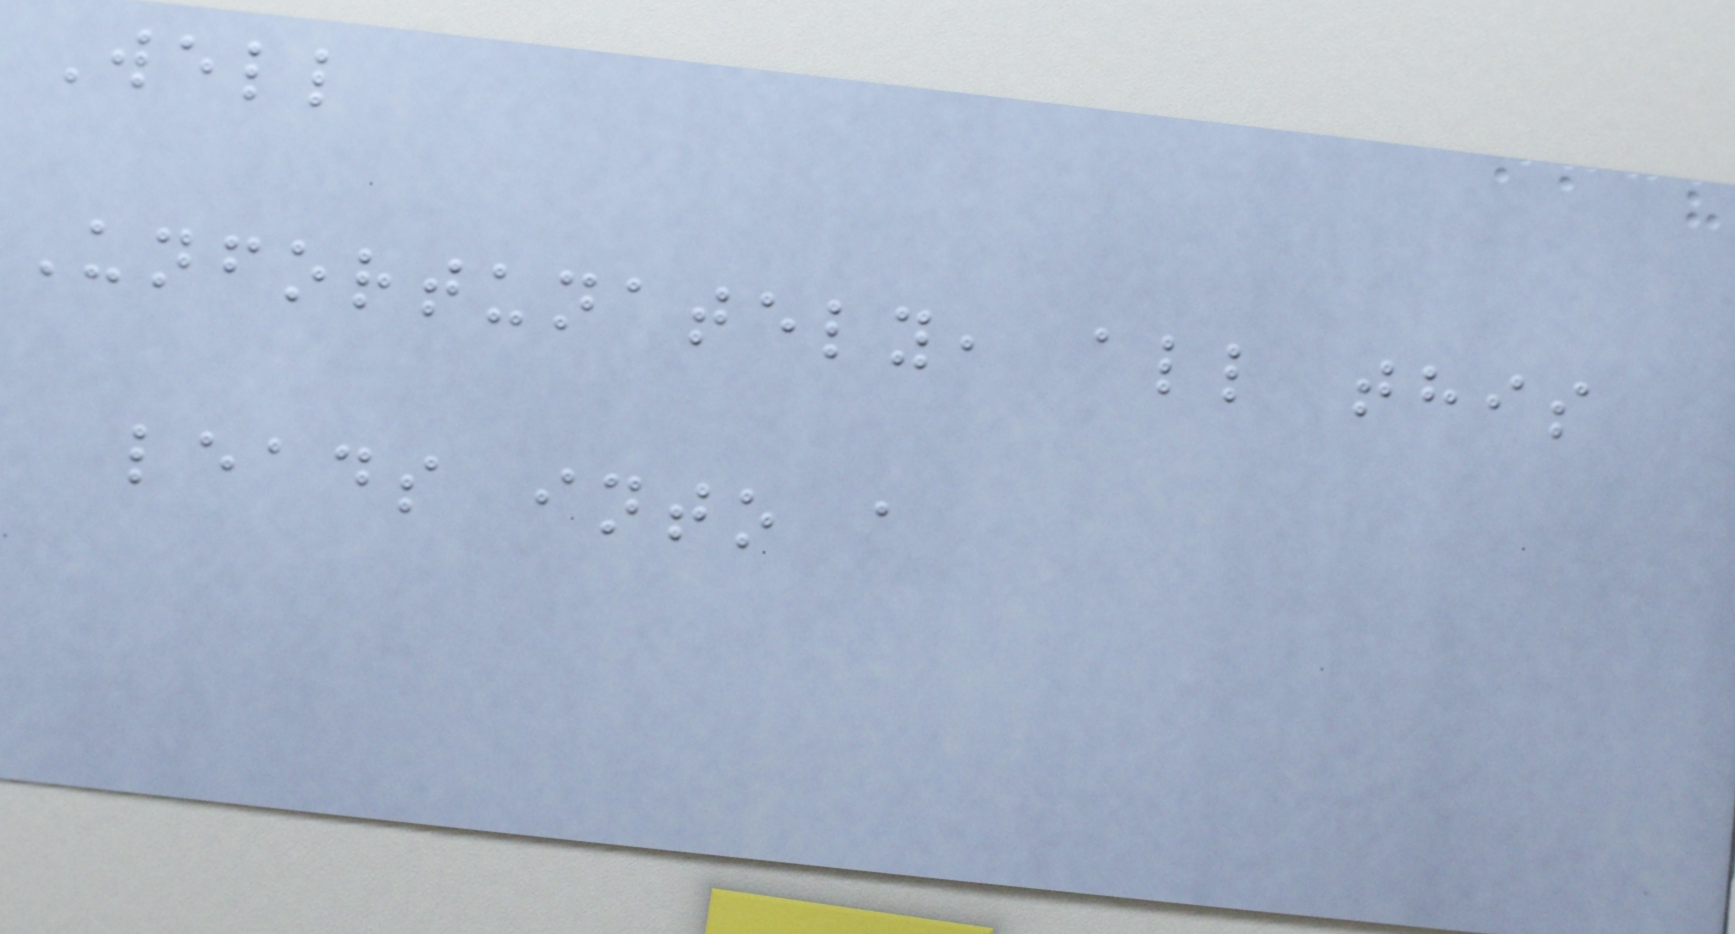Well
Unfortunately, all this
leads into a
